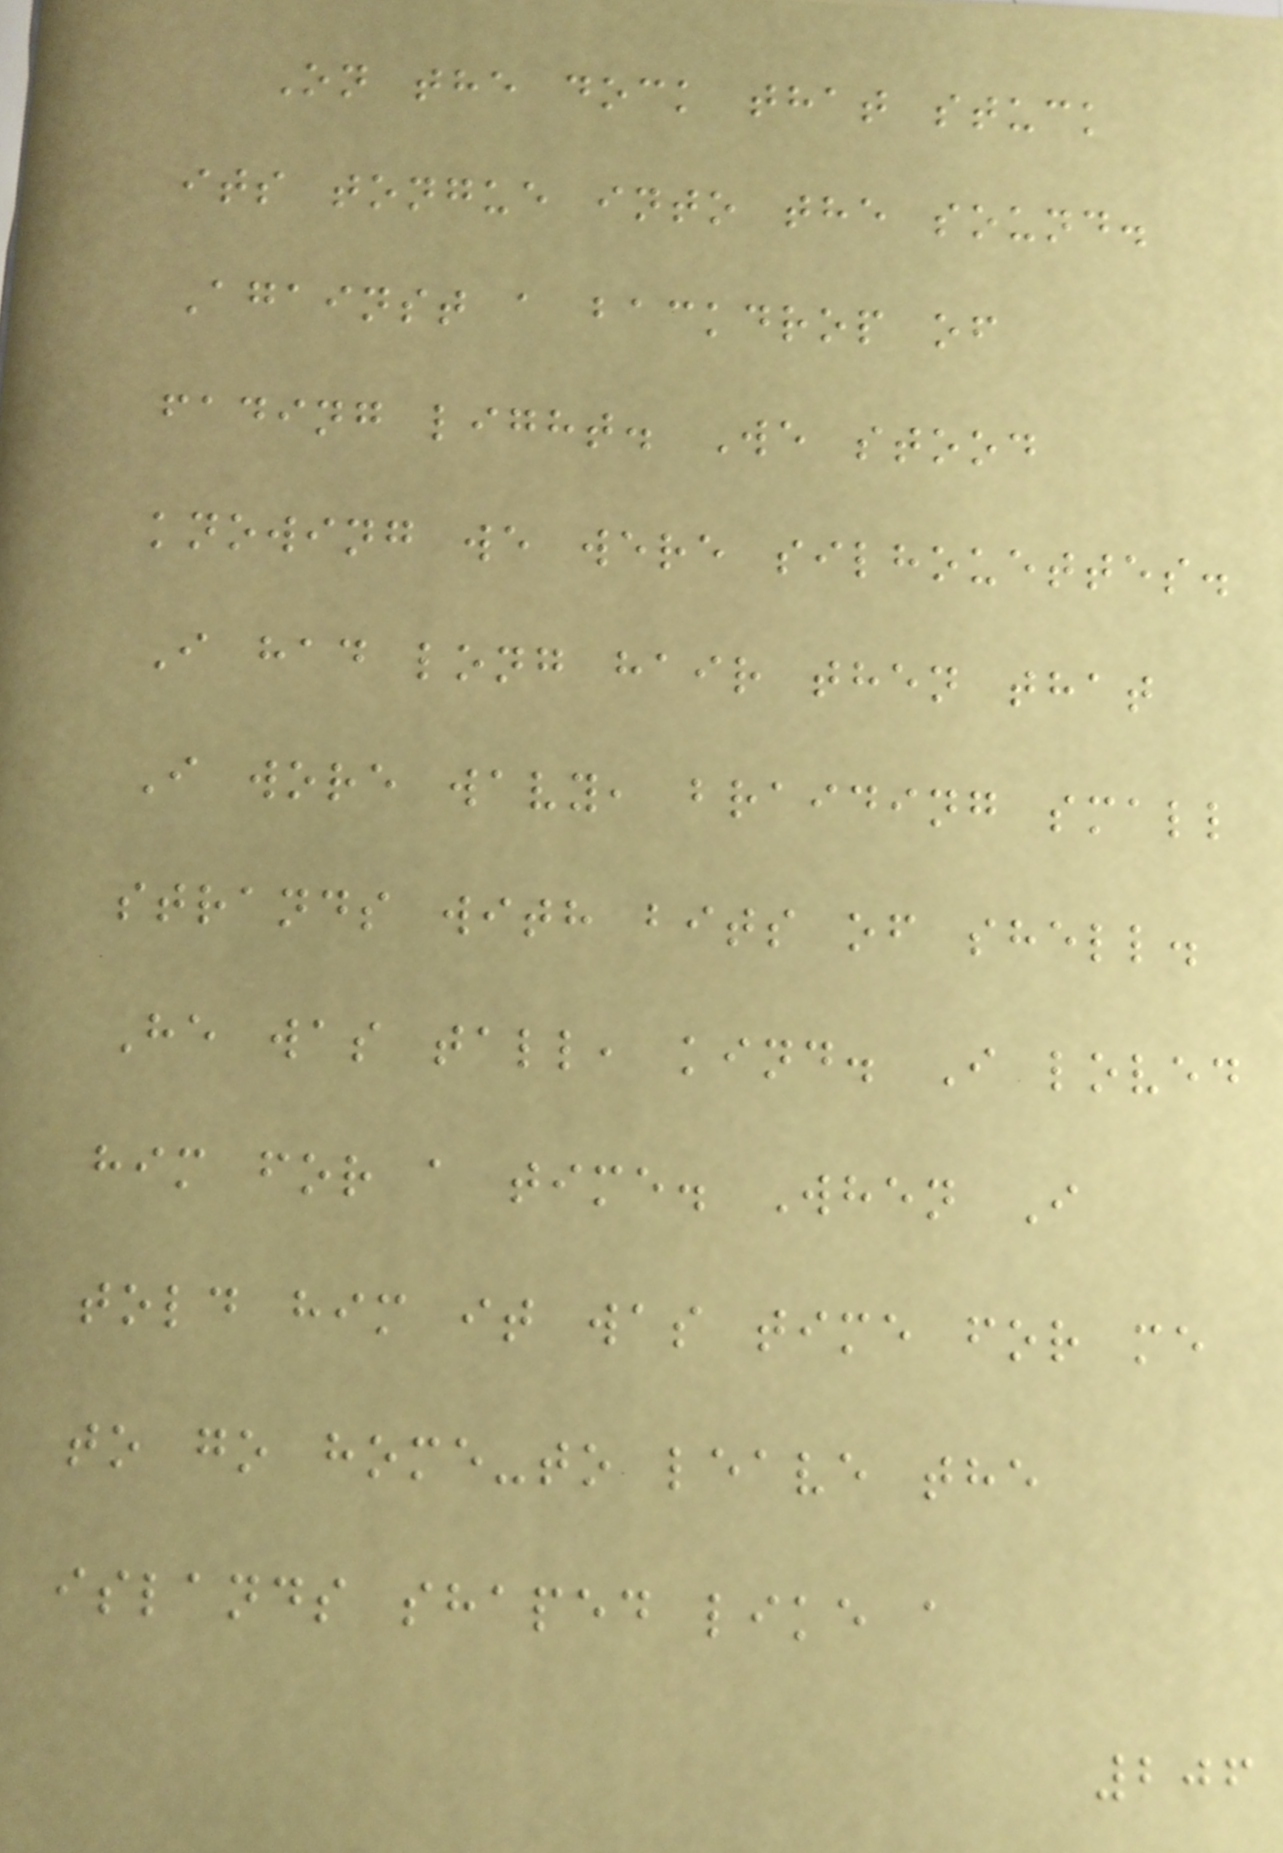On the dock that stuck
its tongue into the sound.
Against a backdrop of
fading light. We stood
knowing we were silhouettes.
I had long hair then that
I wore wavy, braiding small
strands with bits of shell.
He was tall, kind. I loved
him for a time. When I
told him it was time for me
to go home-to leave the
islands shaped like a
206
